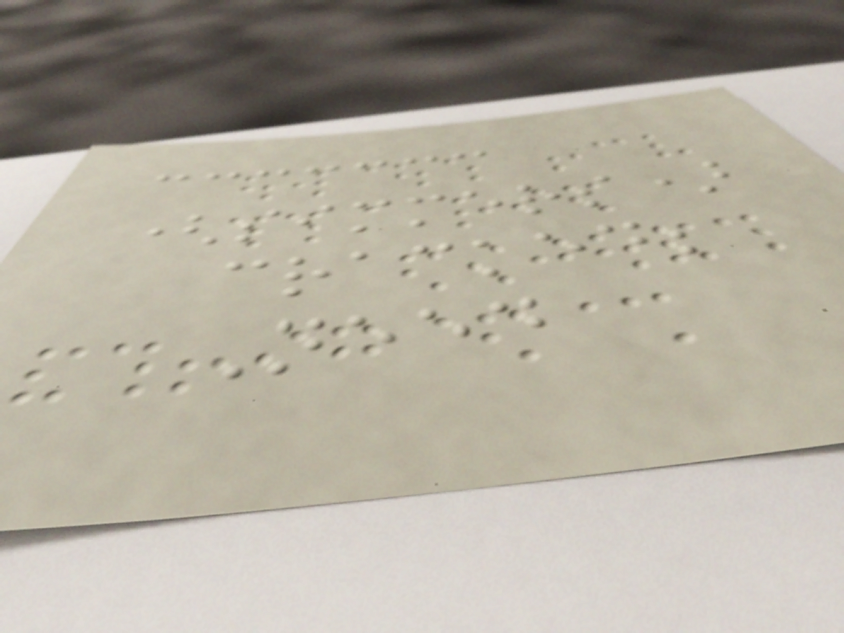(simmers)
cracked;
Need
